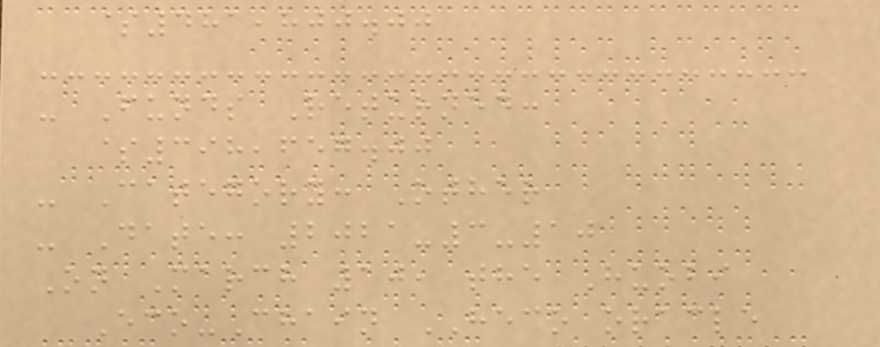$481,800.00
- Funds Returned:
$398,657.00
- Category: Other
- Date: 2021-3-10
On March 10, the Huobi
Eco-Chain HECO oracle
